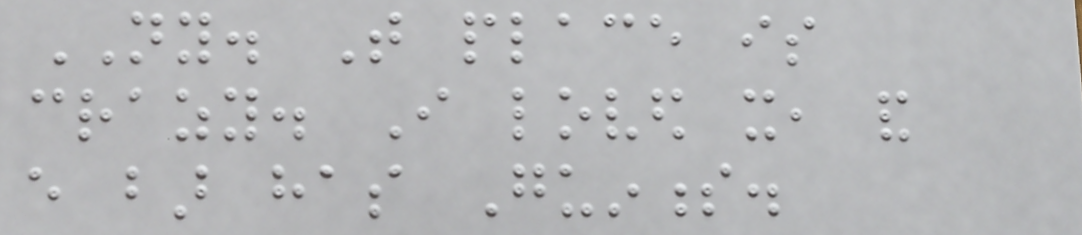NY. That place is
crazy. I loved it, and
every bar has Guinness.
